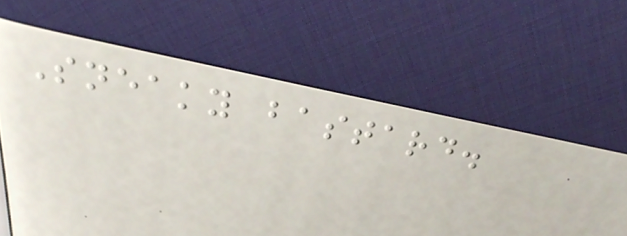Sneaky bastard.
